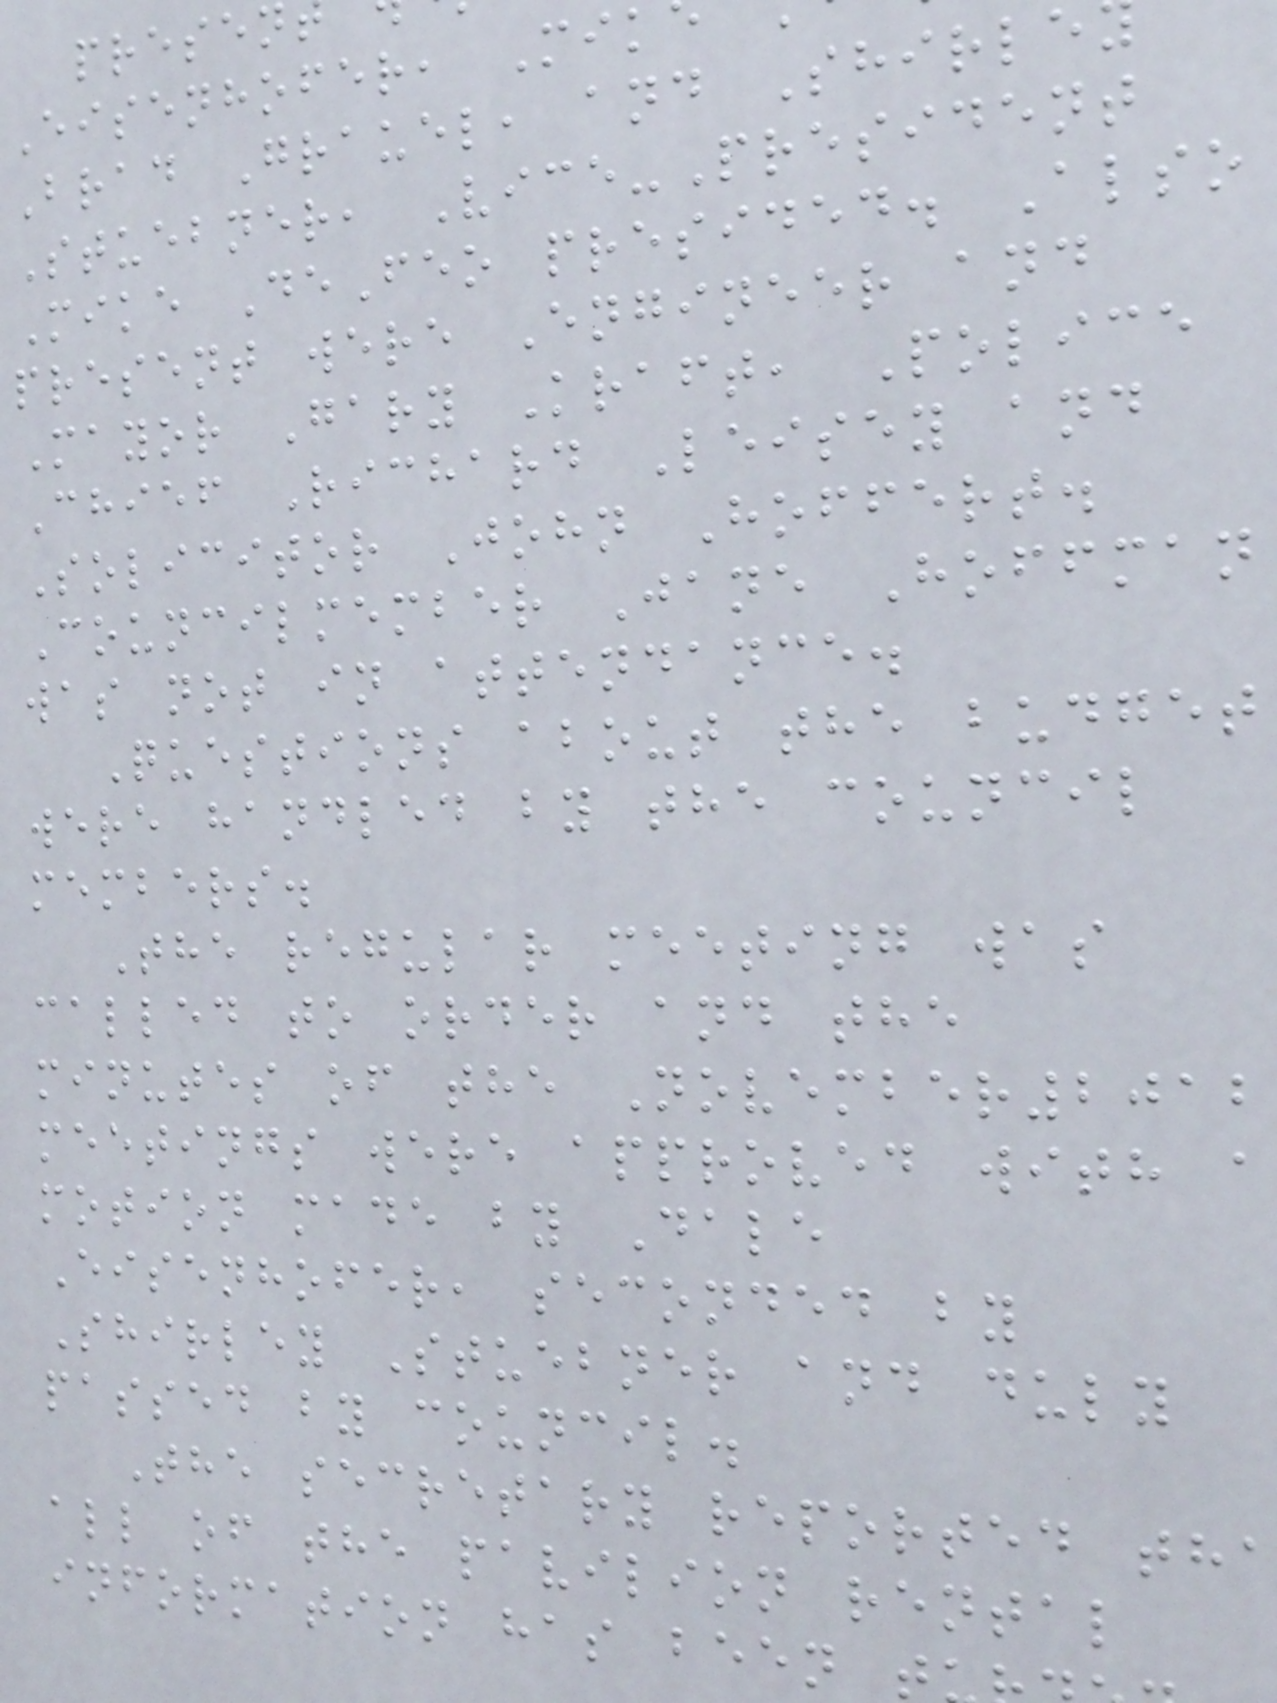presen
Eisenhofer, Mik
Brad Grauel, and Shirle
Stuebner, Vice-President
Mike DeFeo presided. Also
present were Engineer and
Mayor Gary Kraft, Police
Chief Richard Leisey and
Solicitor John Hoffert.
Councilmember Jane Hoffman
was not in attendance.
Questions about the budget
were handled by the council
members.
The regular meeting was
called to order and the
minutes of the November2012
meetings were approved with a
motion made by Dale
Eisenhofer, seconded by
Shirley Stuebner and duly
passed by council.
The secretary reported th
all of the pavilion rental
information has been t
